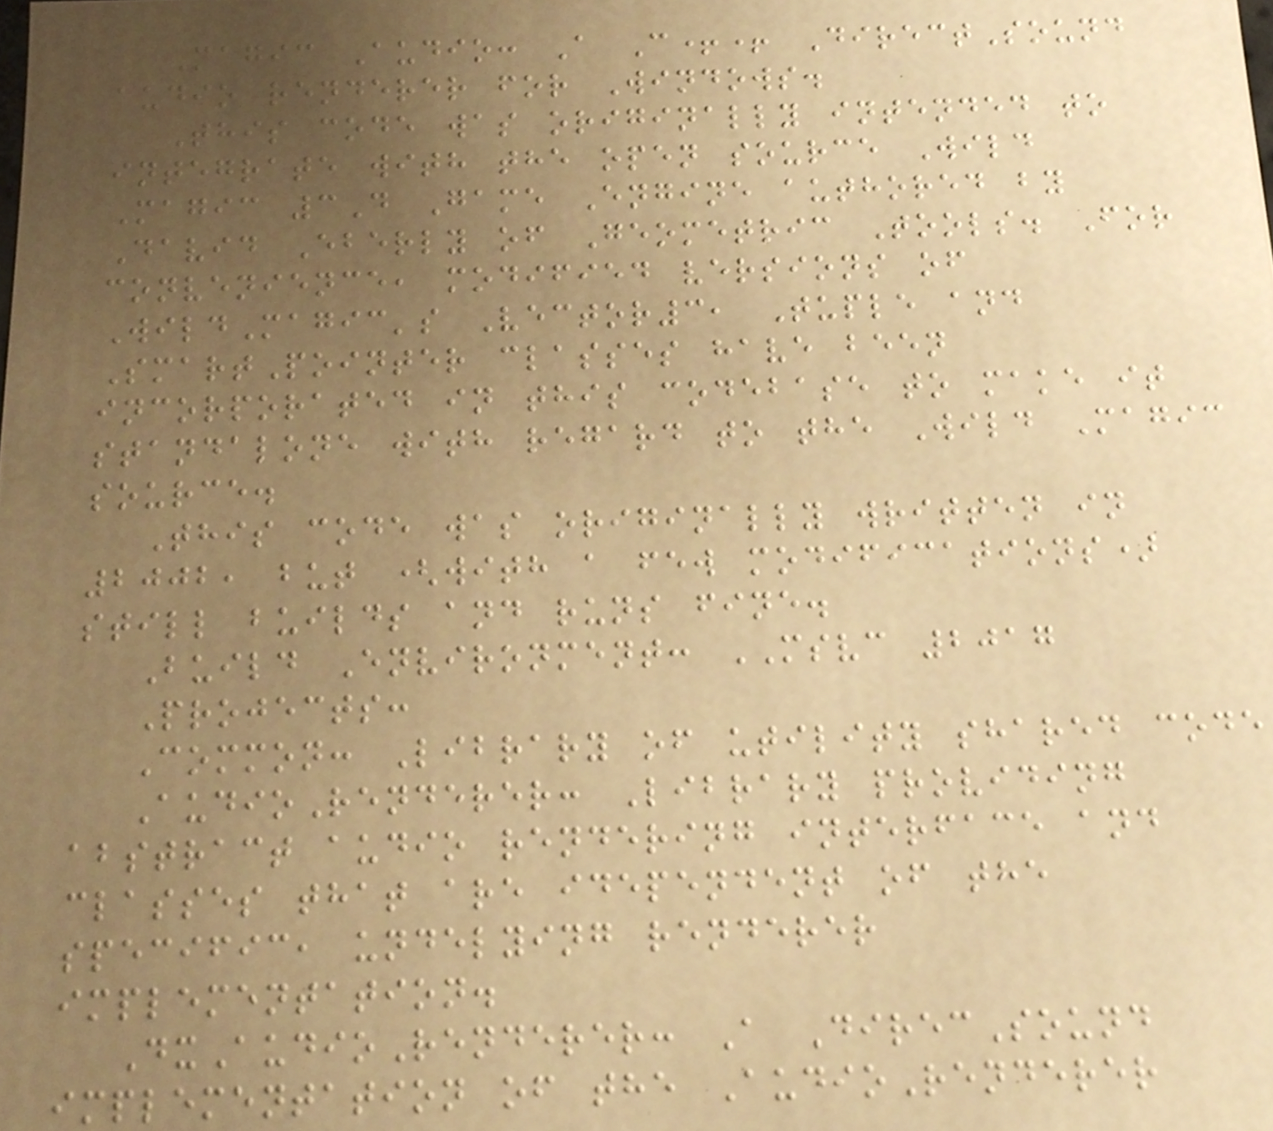Magic Audio: A C++ DirectSound
audio renderer for Windows.
This code was originally intended to
integrate with the open source Wild
Magic 3D Game Engine authored by
David Eberly of Geometric Tools. For
convenience, modified versions of
WildMagic's Vector3, Tuple and
SmartPointer classes have been
incorporated in this codebase to make it
standalone with regard to the Wild Magic
source.
This code was originally written in
2002, but (with a few modifications)
still builds and runs fine.
Build Environment: MSVC 2017
Projects:
Common: Library of utility shared code
AudioRenderer: Library providing
abstract audio rendering interface and
classes that are idependent of the
specific, undelying renderer
implementation.
DxAudioRenderer: A DirecSound
implementation of the AudioRenderer
